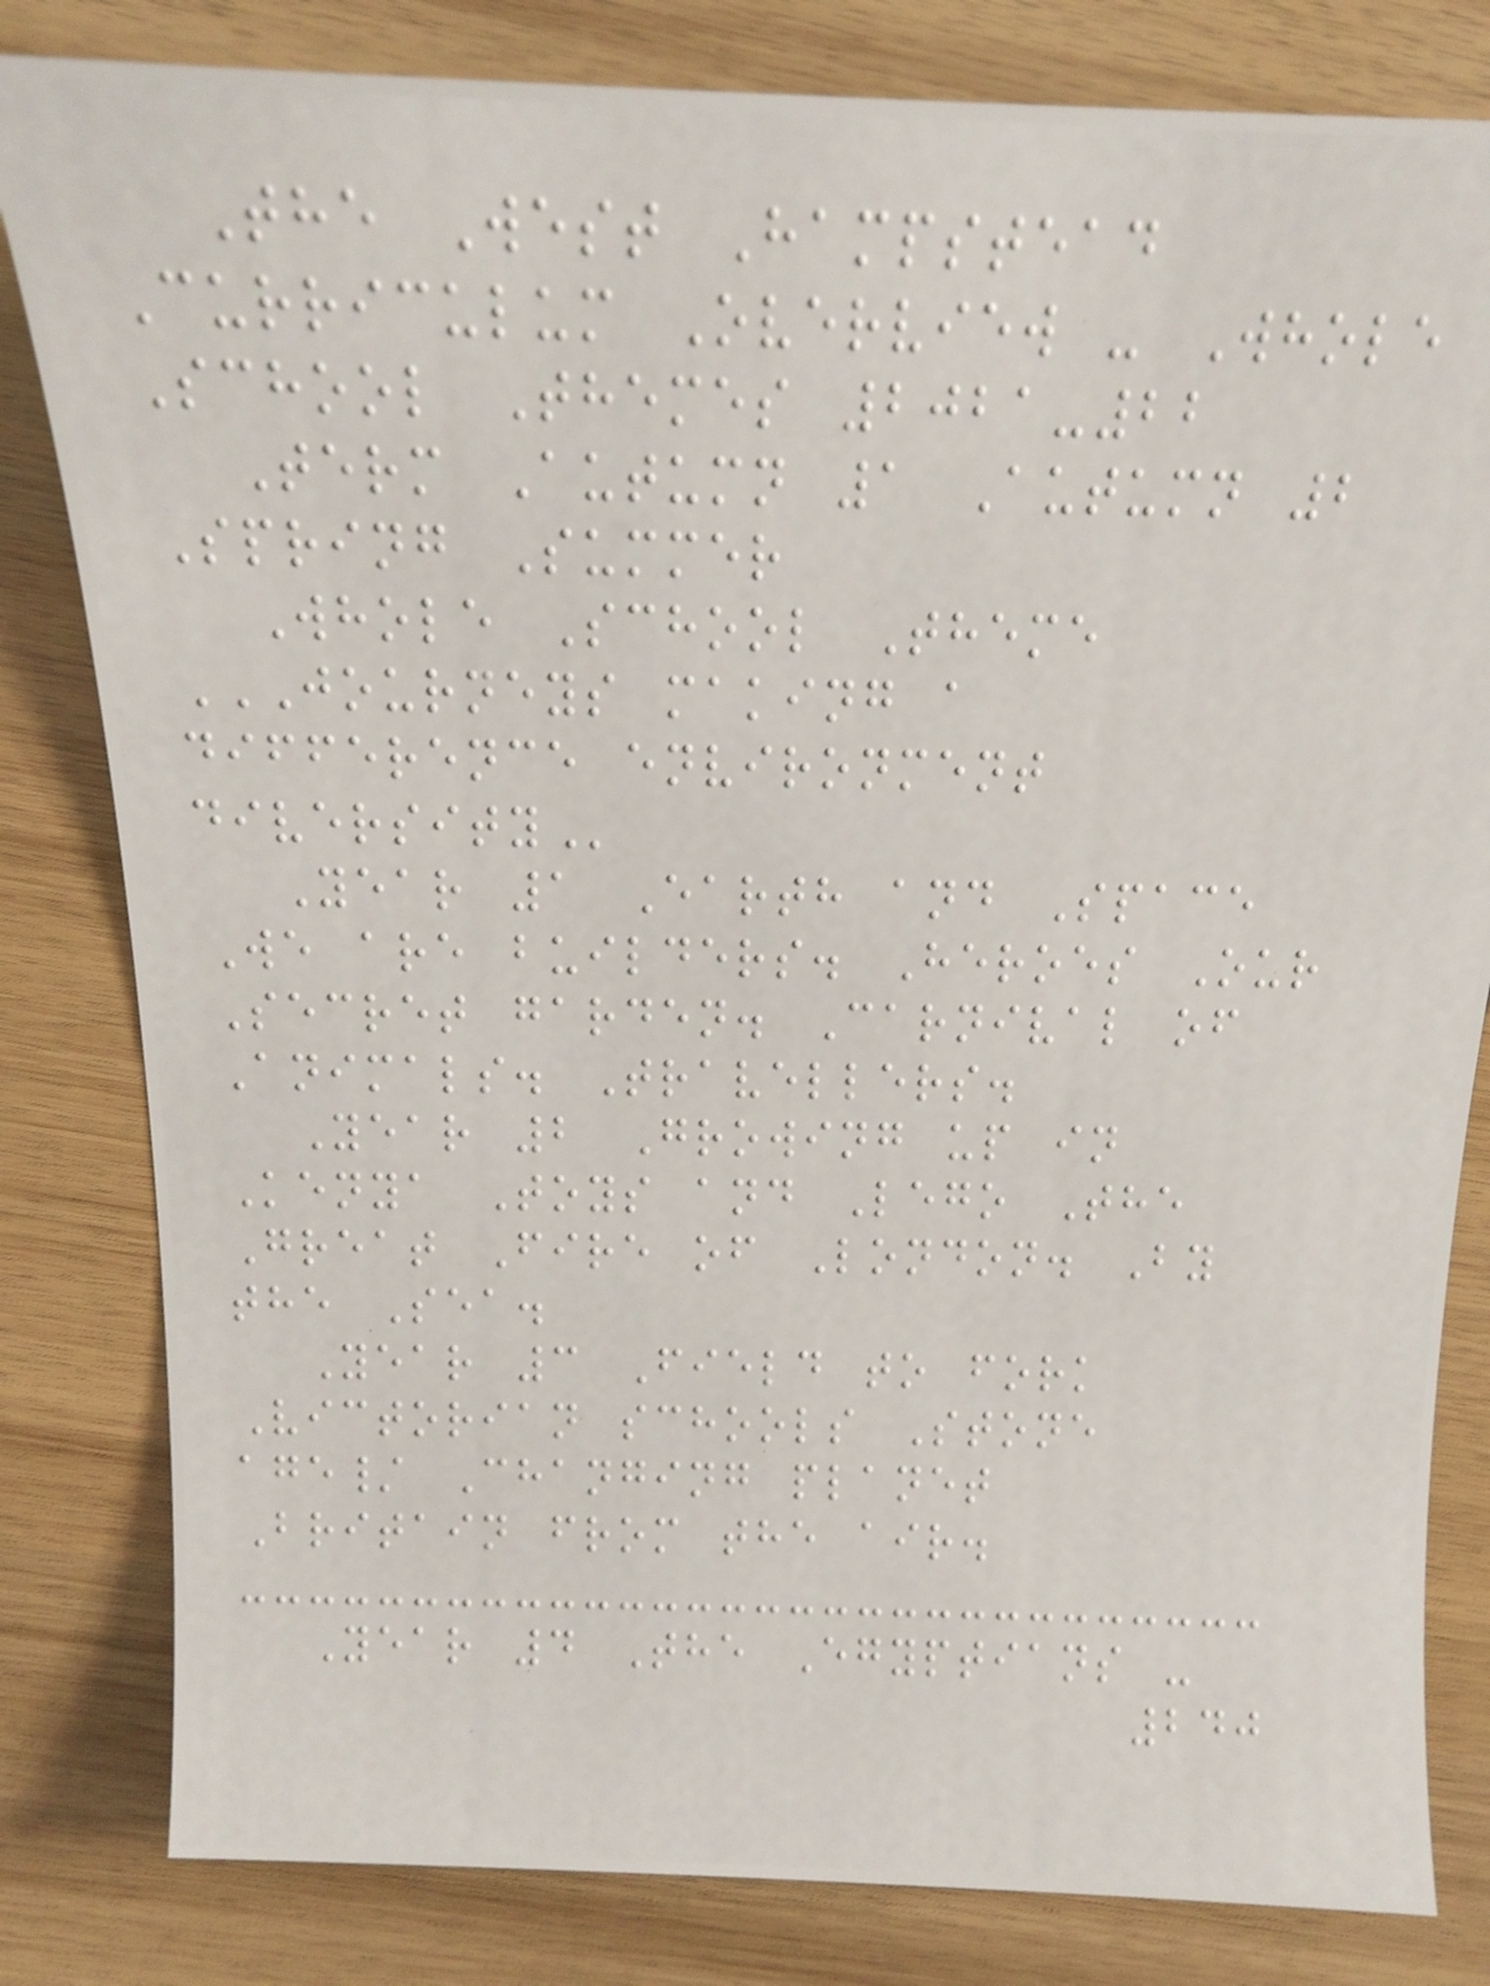The West Hampstead
Curriculum Overview - Whole
School Themes 2021-22
Term Autumn 1 Autumn 2
Spring Summer
Whole School Theme
JOURNEYS MAKING A
DIFFERENCE ENVIRONMENT
DIVERSITY
Year 1 Earth and Space
We are builders. Heroes Our
Secret garden. Carnival of
Animals. Travellers.
Year 2 Growing up in
Kenya Toys and Lego The
Great Fire of London. By
the Sea.
Year 3 Field to fork
Victorian schools Stone
age/ Changing planet
Britain from the air.
Year 4 The Egyptians -
240
